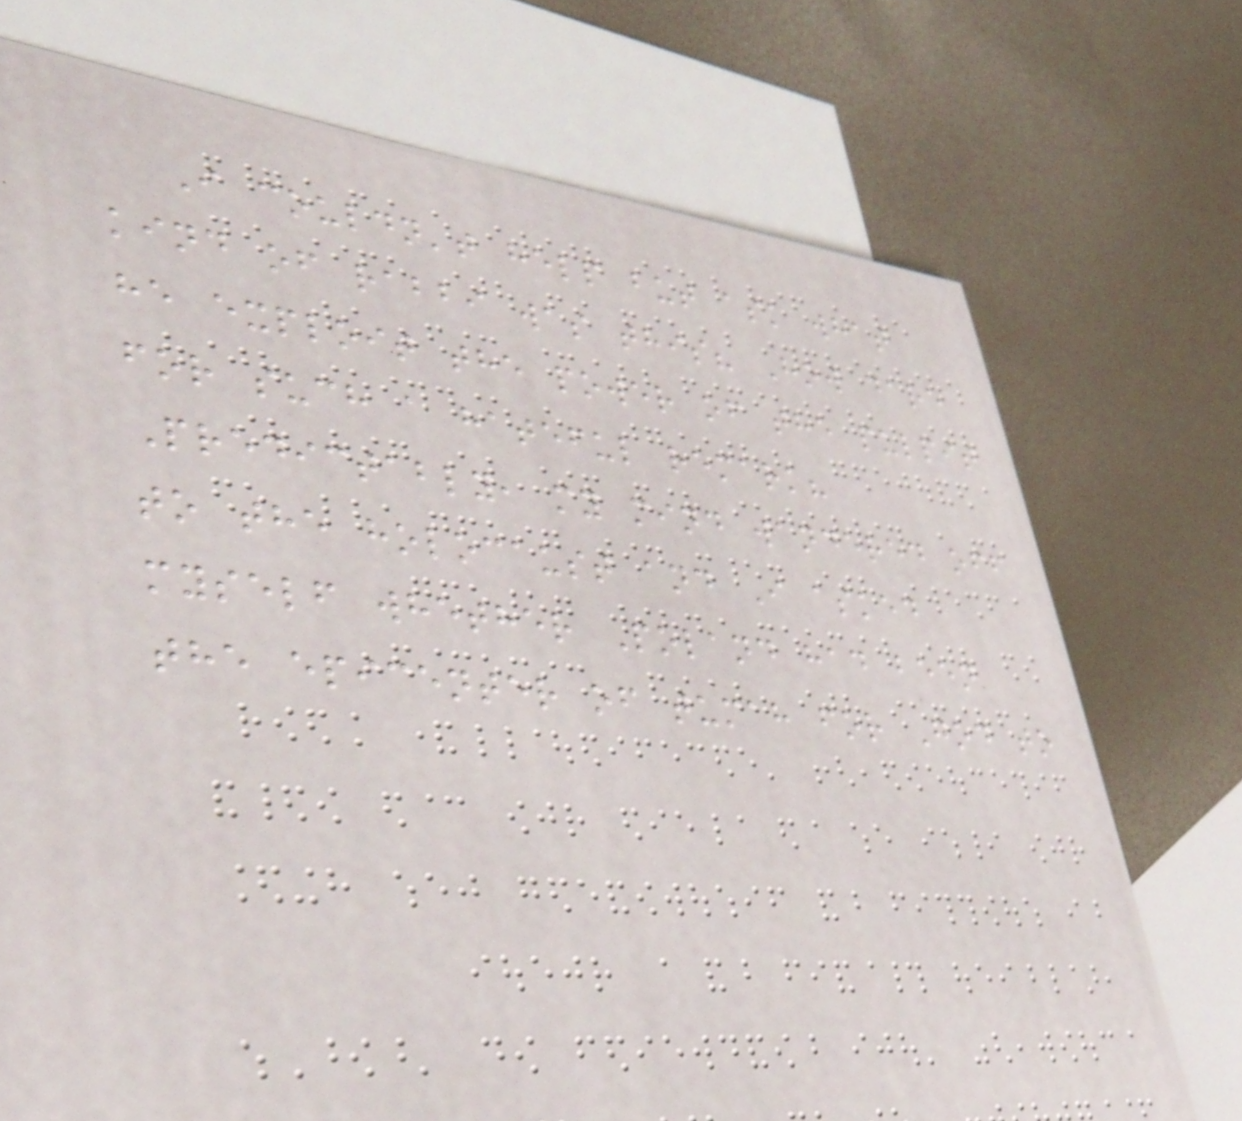I couldn't help but ask what
kind of rabbi was this? How dare
he exploit the power of the pulpit
for such a hateful remark?
Predictably, my mind wandered off
to the holocaust and I asked
myself whether Poland had been
the epicenter of tumah for God to
